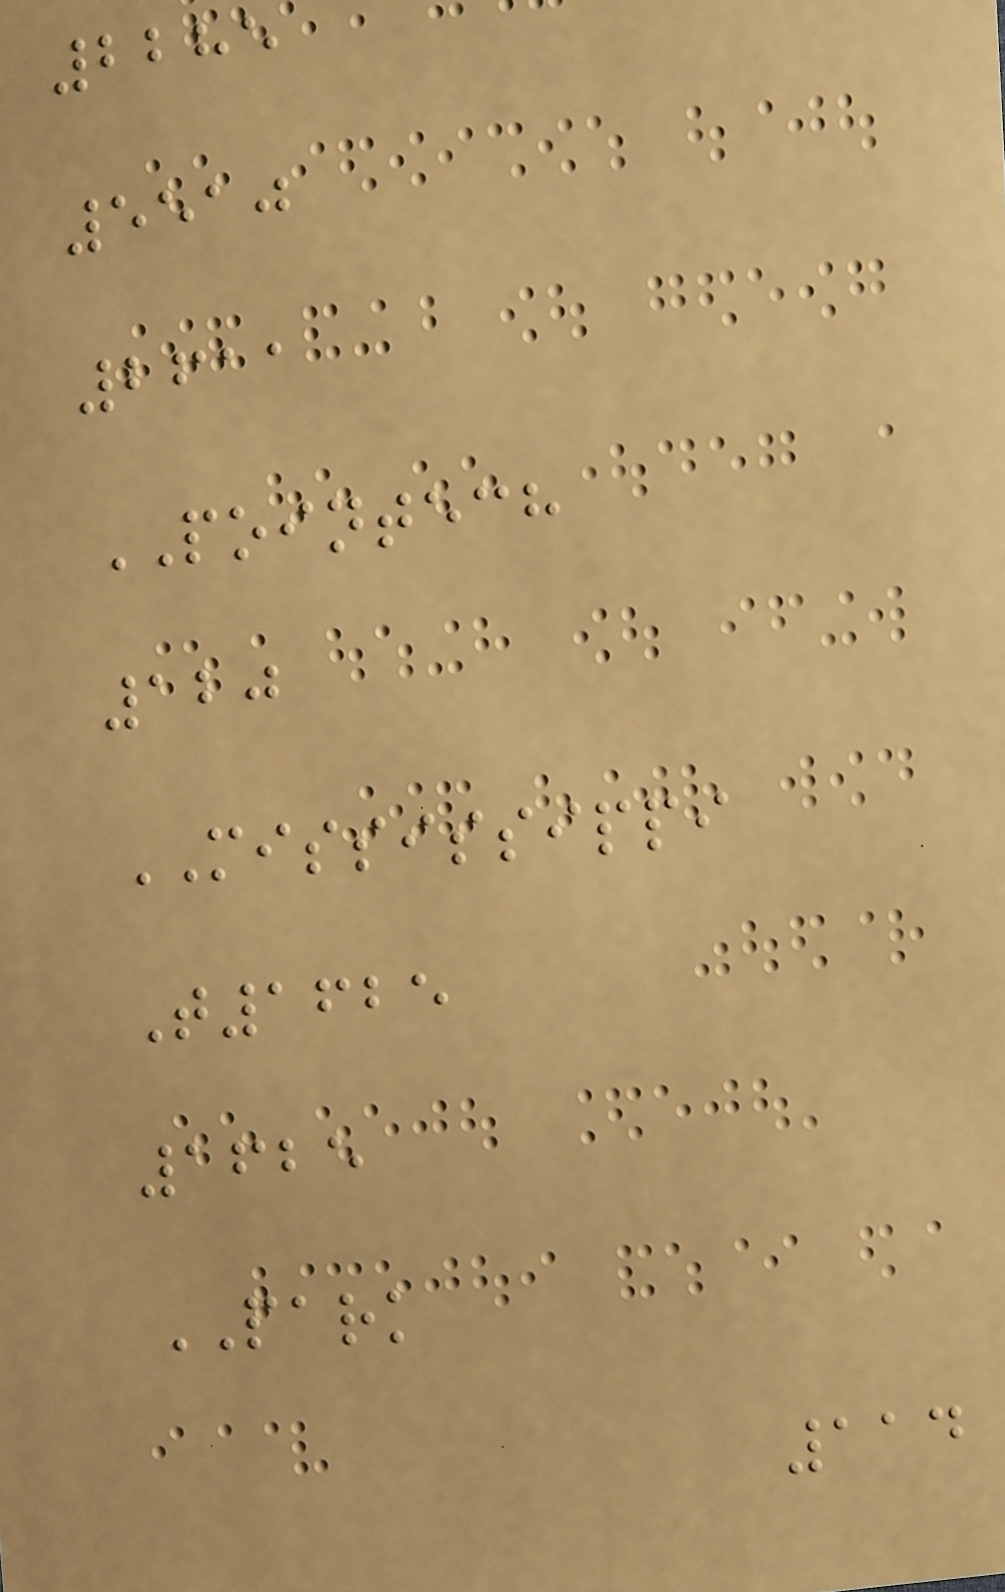2285
5510
2611
POINTECH
120
MISSISSIPPI
T1625
1625
PARK
114
